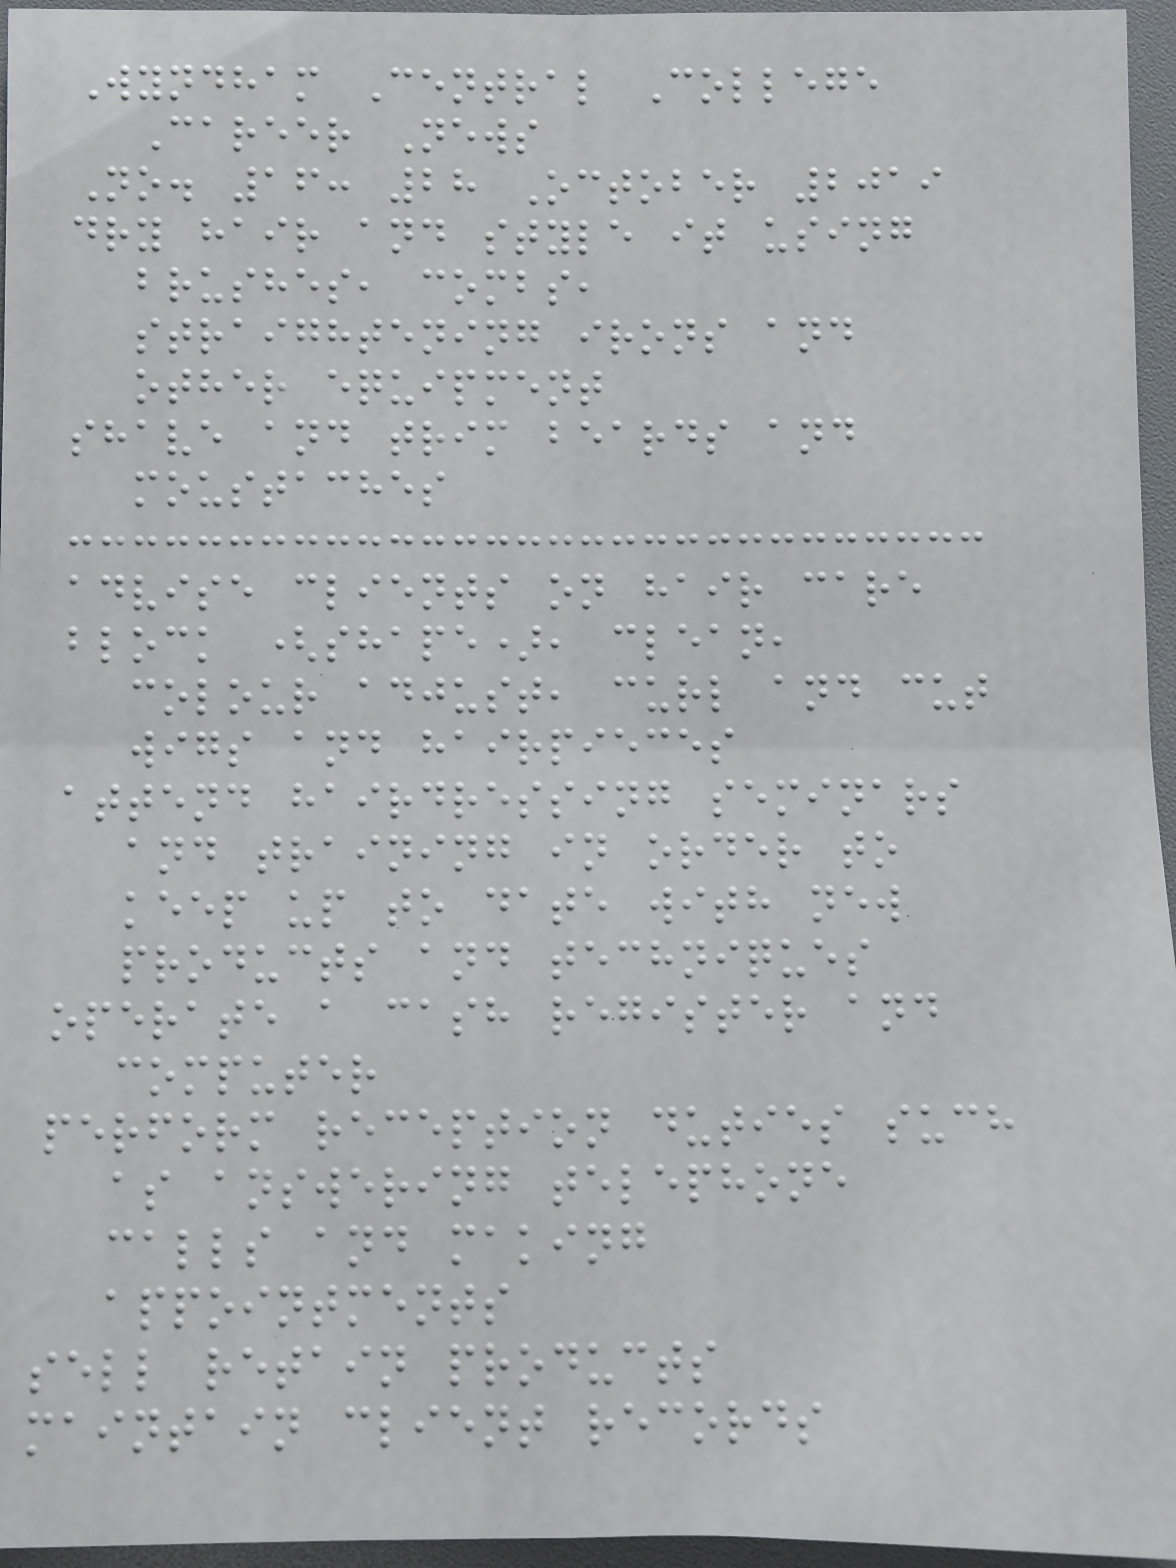Wyndham Central College
Career News
No. 16: 28 October 2019
dry hair and style it using
brushes, combs,
straightening irons and
other equipment
shave and trim beards and
moustaches
advise clients on hair care
block (shape), clean,
colour adjust, curl and cut
wigs and hairpieces
attend hairdressing seminars
and training in order to
keep up to date with new
products and techniques
operate a cash register and
computer
perform reception duties such
as answering telephone
calls and making
appointments
sell retain products
maintain client records
